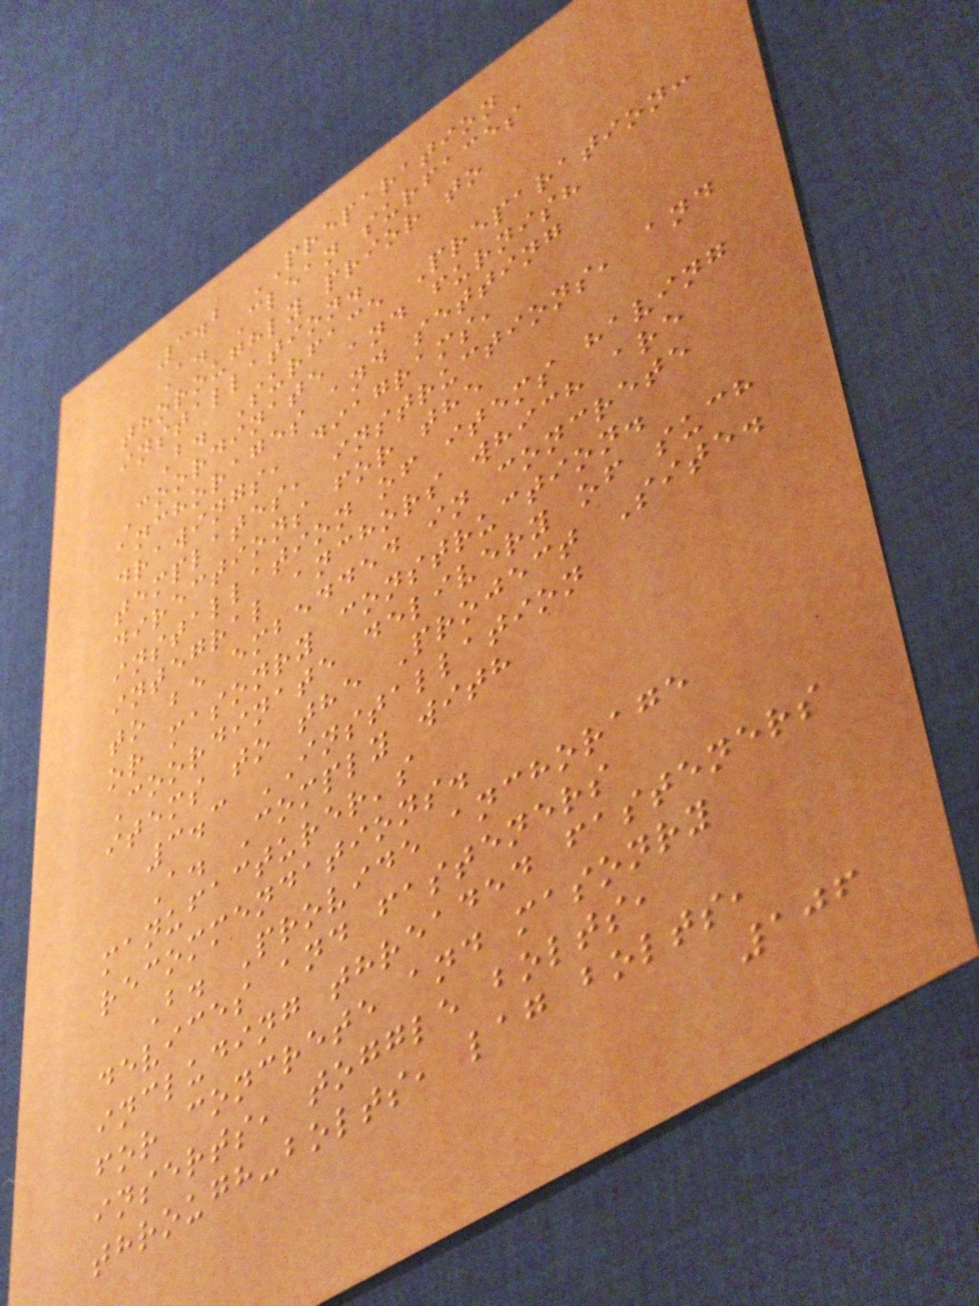3.2 PREPARATION
A. Clean surfaces
thoroughly prior to
installation.
B. Surface Preparation:
Coordinate and furnish
anchorages and setting
drawings, diagrams,
templates, instructions, and
directions for the
installation of items having
integral anchors which are
to be embedded in concrete
or masonry construction.
Coordinate delivery of such
items to the Project Site.
3.3 INSTALLATION
A. Comply with
manufacturer's
recommendations.
B. Provide anchorage
devices and fasteners
including threaded fasteners
for concrete and masonry
inserts, toggle bolts,
through-bolts, lag bolts,
106
